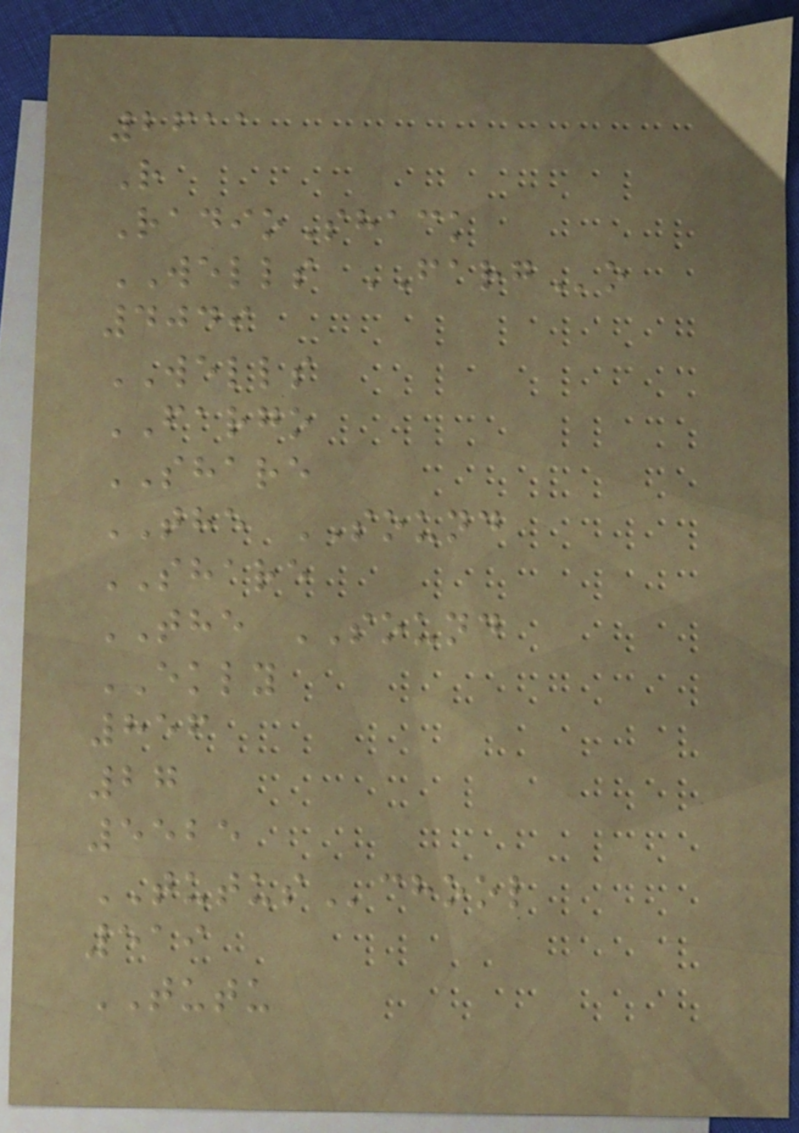2611
R
RadioShack
WELLS FARGo
4049
WELLS
FARGO
SHARE
THE SOUND
SHARE
THE SOUND
EKLY
856
27
5525
TUTUSchool
519
TUTU
